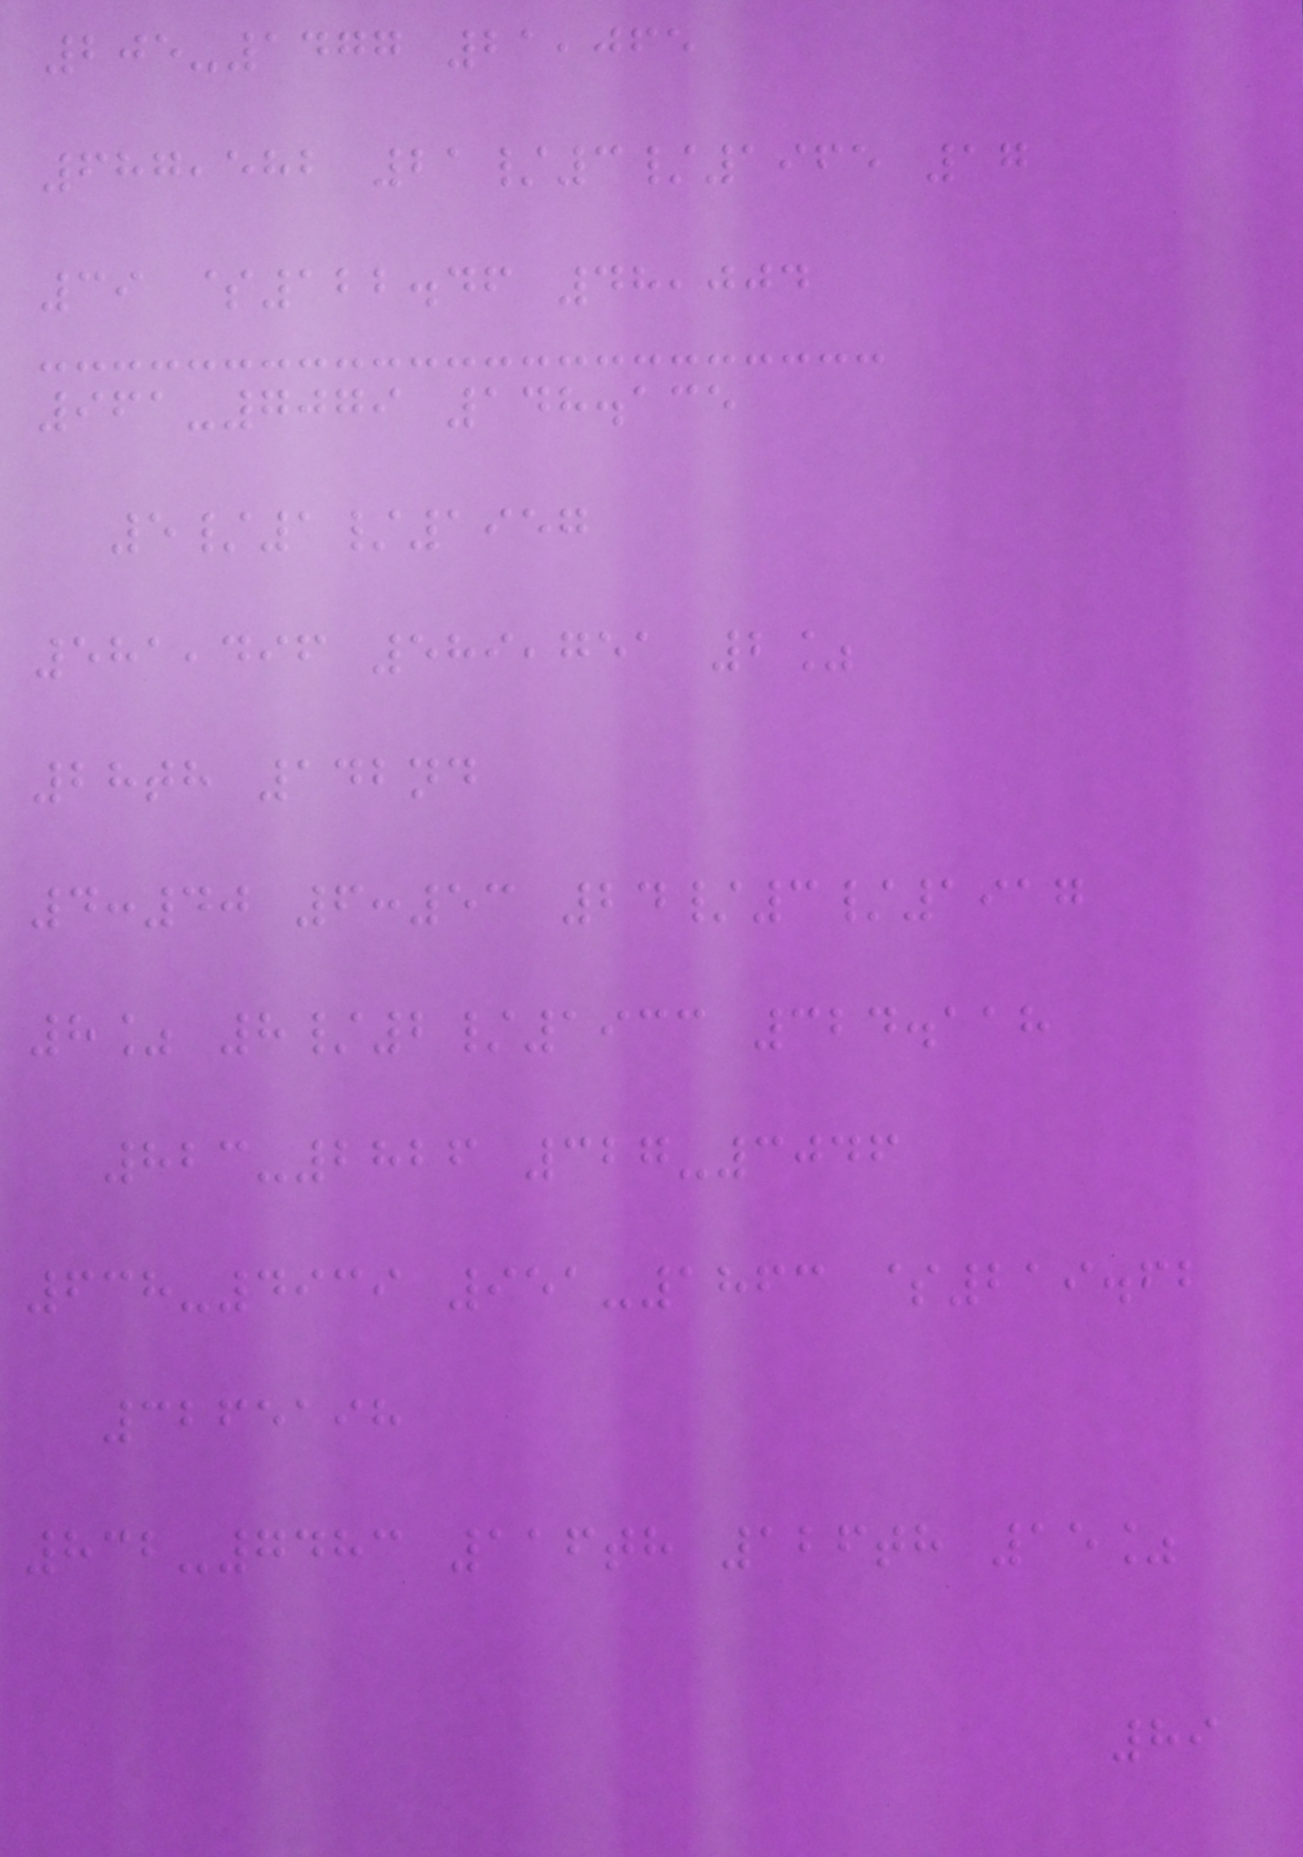205-1477 21,065
687,582 21/3/1965 17
39 $122.46 48,004
961-7079 148.135
5/1/1957
581,496 589,751 2%
28th 142nd
4:40 6:53 24/3/1917
8% 8/2/1933 324.118
823-2826 327-3046
638-4939 951-1863 $219.62
3265198
832-7483 116th 126th 15%
89
